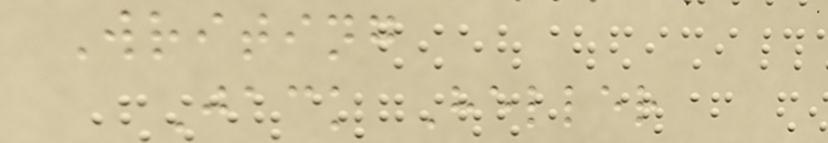Writing
Jack Heller
